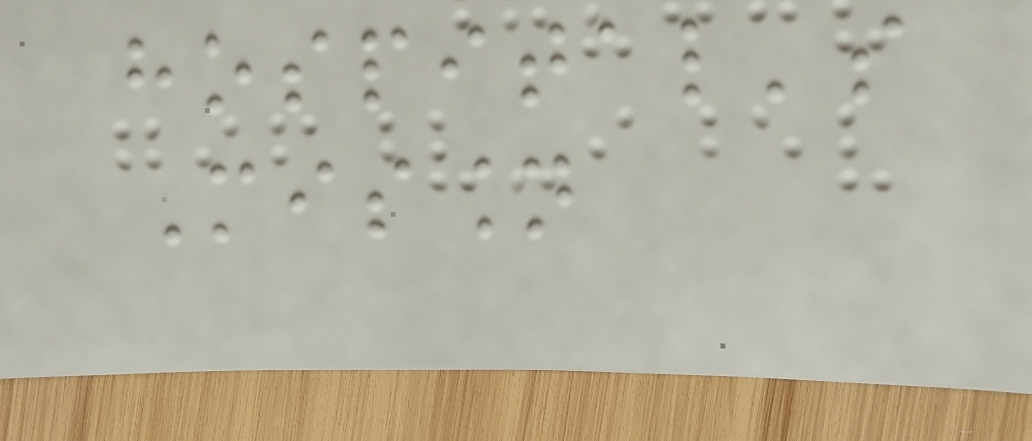hospital's
Mission
